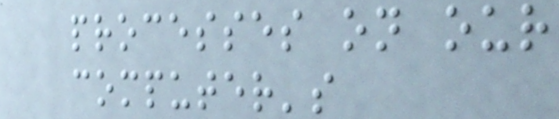processes on our
computer's
